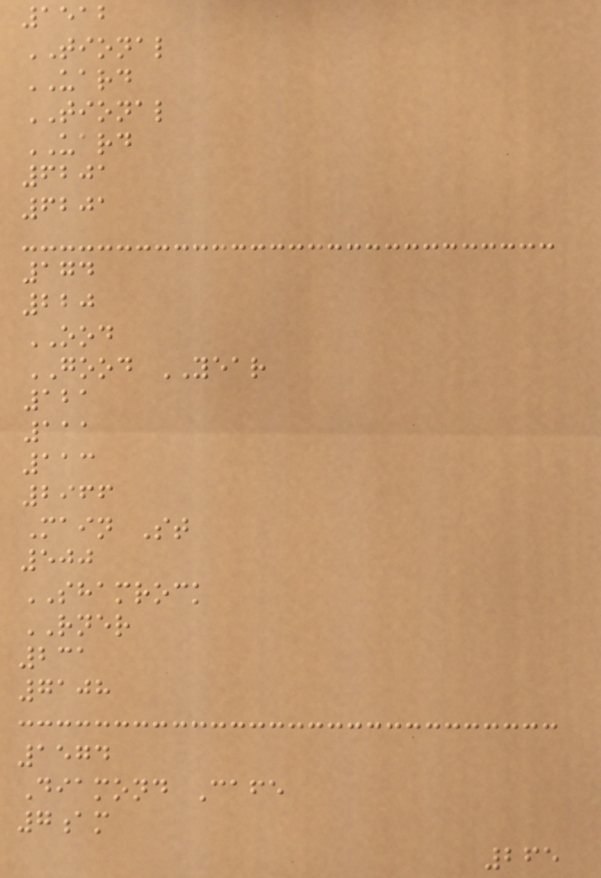1512
TIONAL
UARD
TIONAL
UARD
6201
6201
174
220
OOD
GOOD YEAR
121
111
113
2966
Main St
500
SHAMROCK
RNER
231
7108
1574
Diamond Cafe
7am
265
